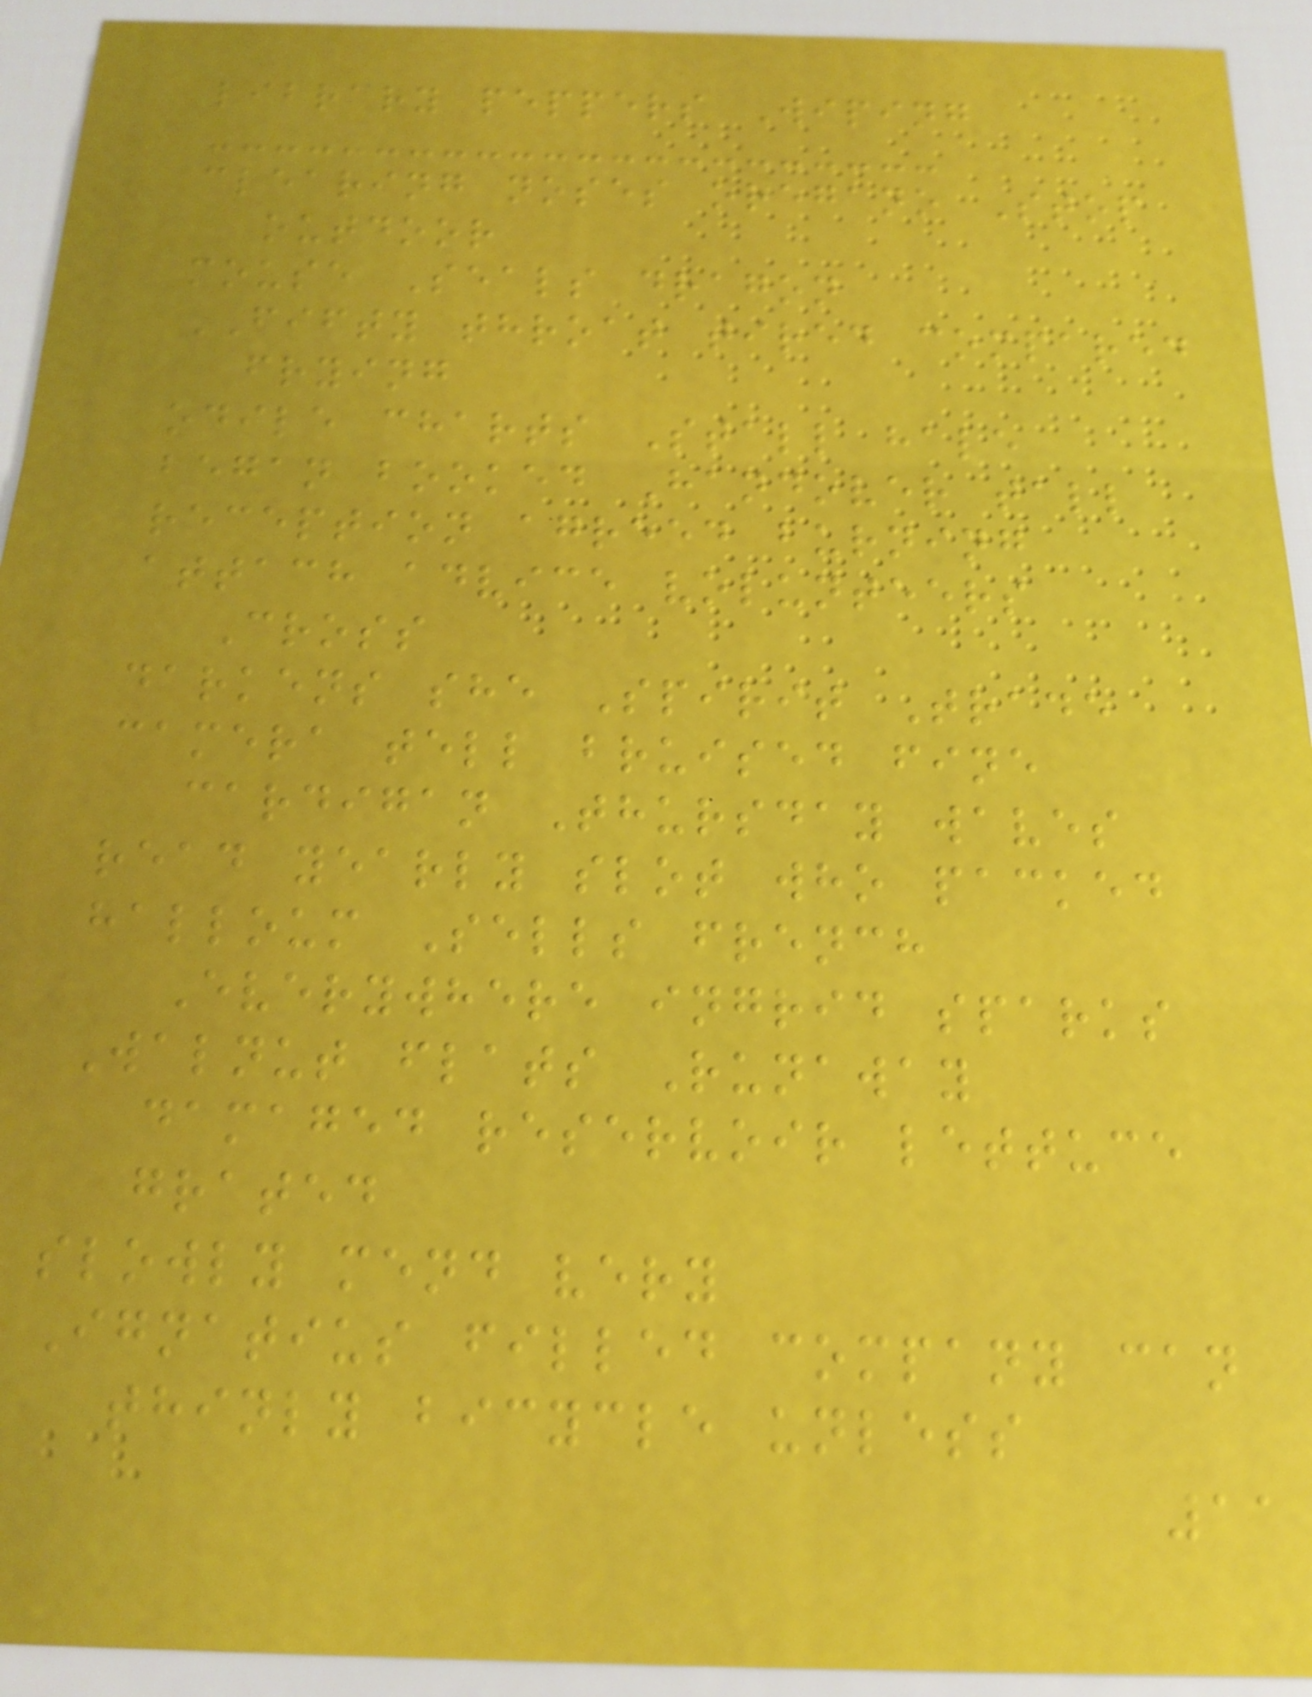library peppers Wiping
clearing noses oregano Stop
outdoor
mouse Seals dragon
FIFTY throat tired compared
frying
odile charts Stall hale
began booked Handover tall
reception agreed burning
attach advice volunteers
Cross
darkens she Spirit Trade
camera tell bruised fine
cardigan Thursday waves
read yearly slot who packed
halloum Sells french
Everywhere ingrid sparks
Walnut flats Runaway
damaged reservoir lettuce
grated
slowly mend very
Ignatius filled company can
thinly bicycle unless
11
